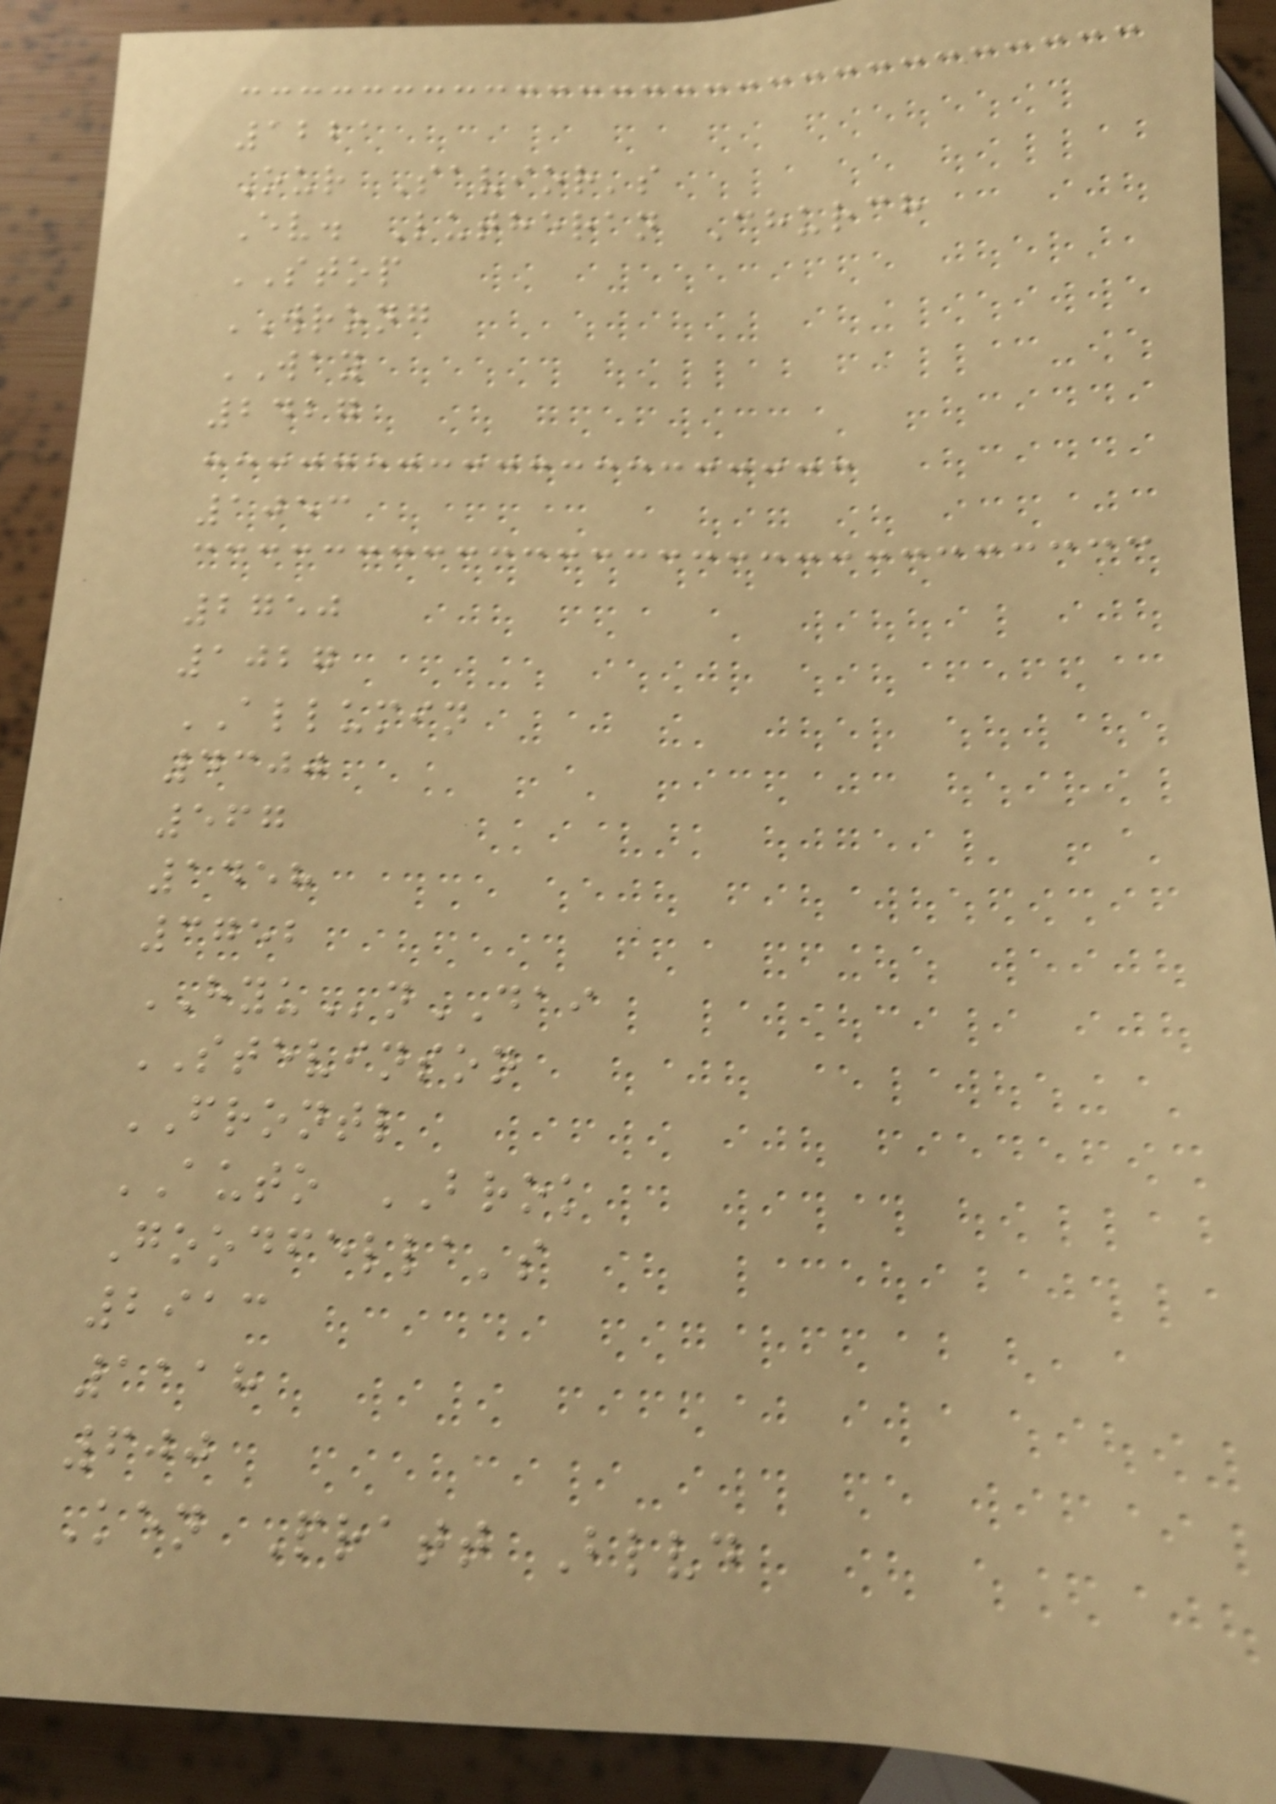1221
Our Savior's
Ev. Lutheran Church
STOP
WRONG
WAY
2427
1053
2750
1027
ALLUMIN
4300
567
1458
3752
HYUnDAI
STEVINSON
FRONTL
AUTO BROK
Goodfella's
2913
1118
600
Ken Pratt Blvd
